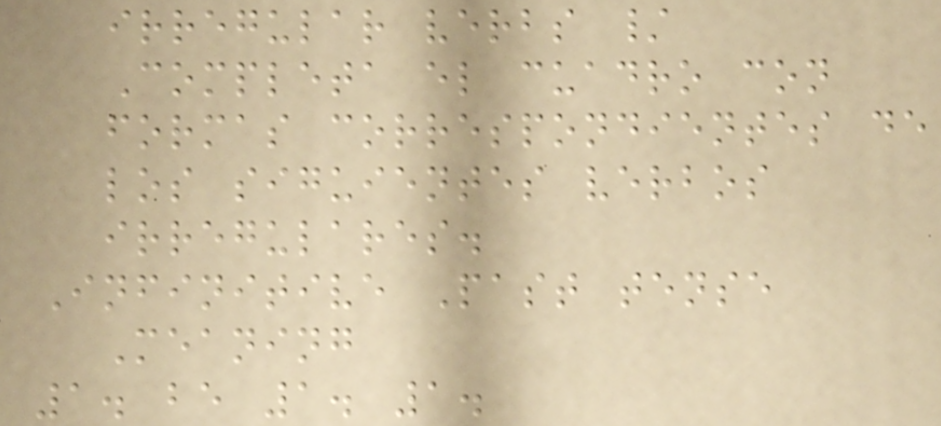irregular verbs /
Completa el cuadro con
formas correspondientes de
los siguientes verbos
irregulares.
Infinitive Past tense
Meaning
1. be 1. 1.
